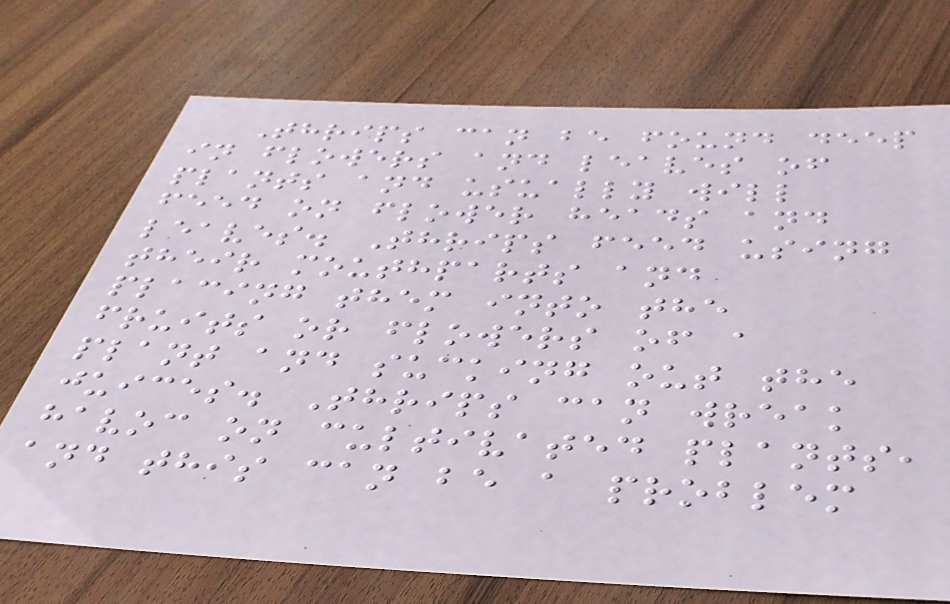Thrips can be found deep
in flowers and leaves of
plants and usually will
feed on flower heads and
leaves. Thrips feed using
their mouthparts and
placing them into the
fruits or flowers of a
plant and sucking out the
juices. Thrips can wreak
havoc on cultivated plants,
and this can be a problem
